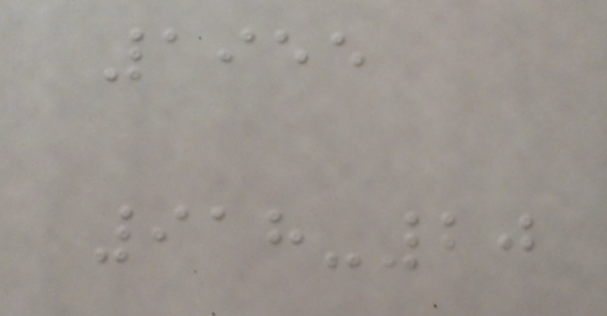1955
918-20
